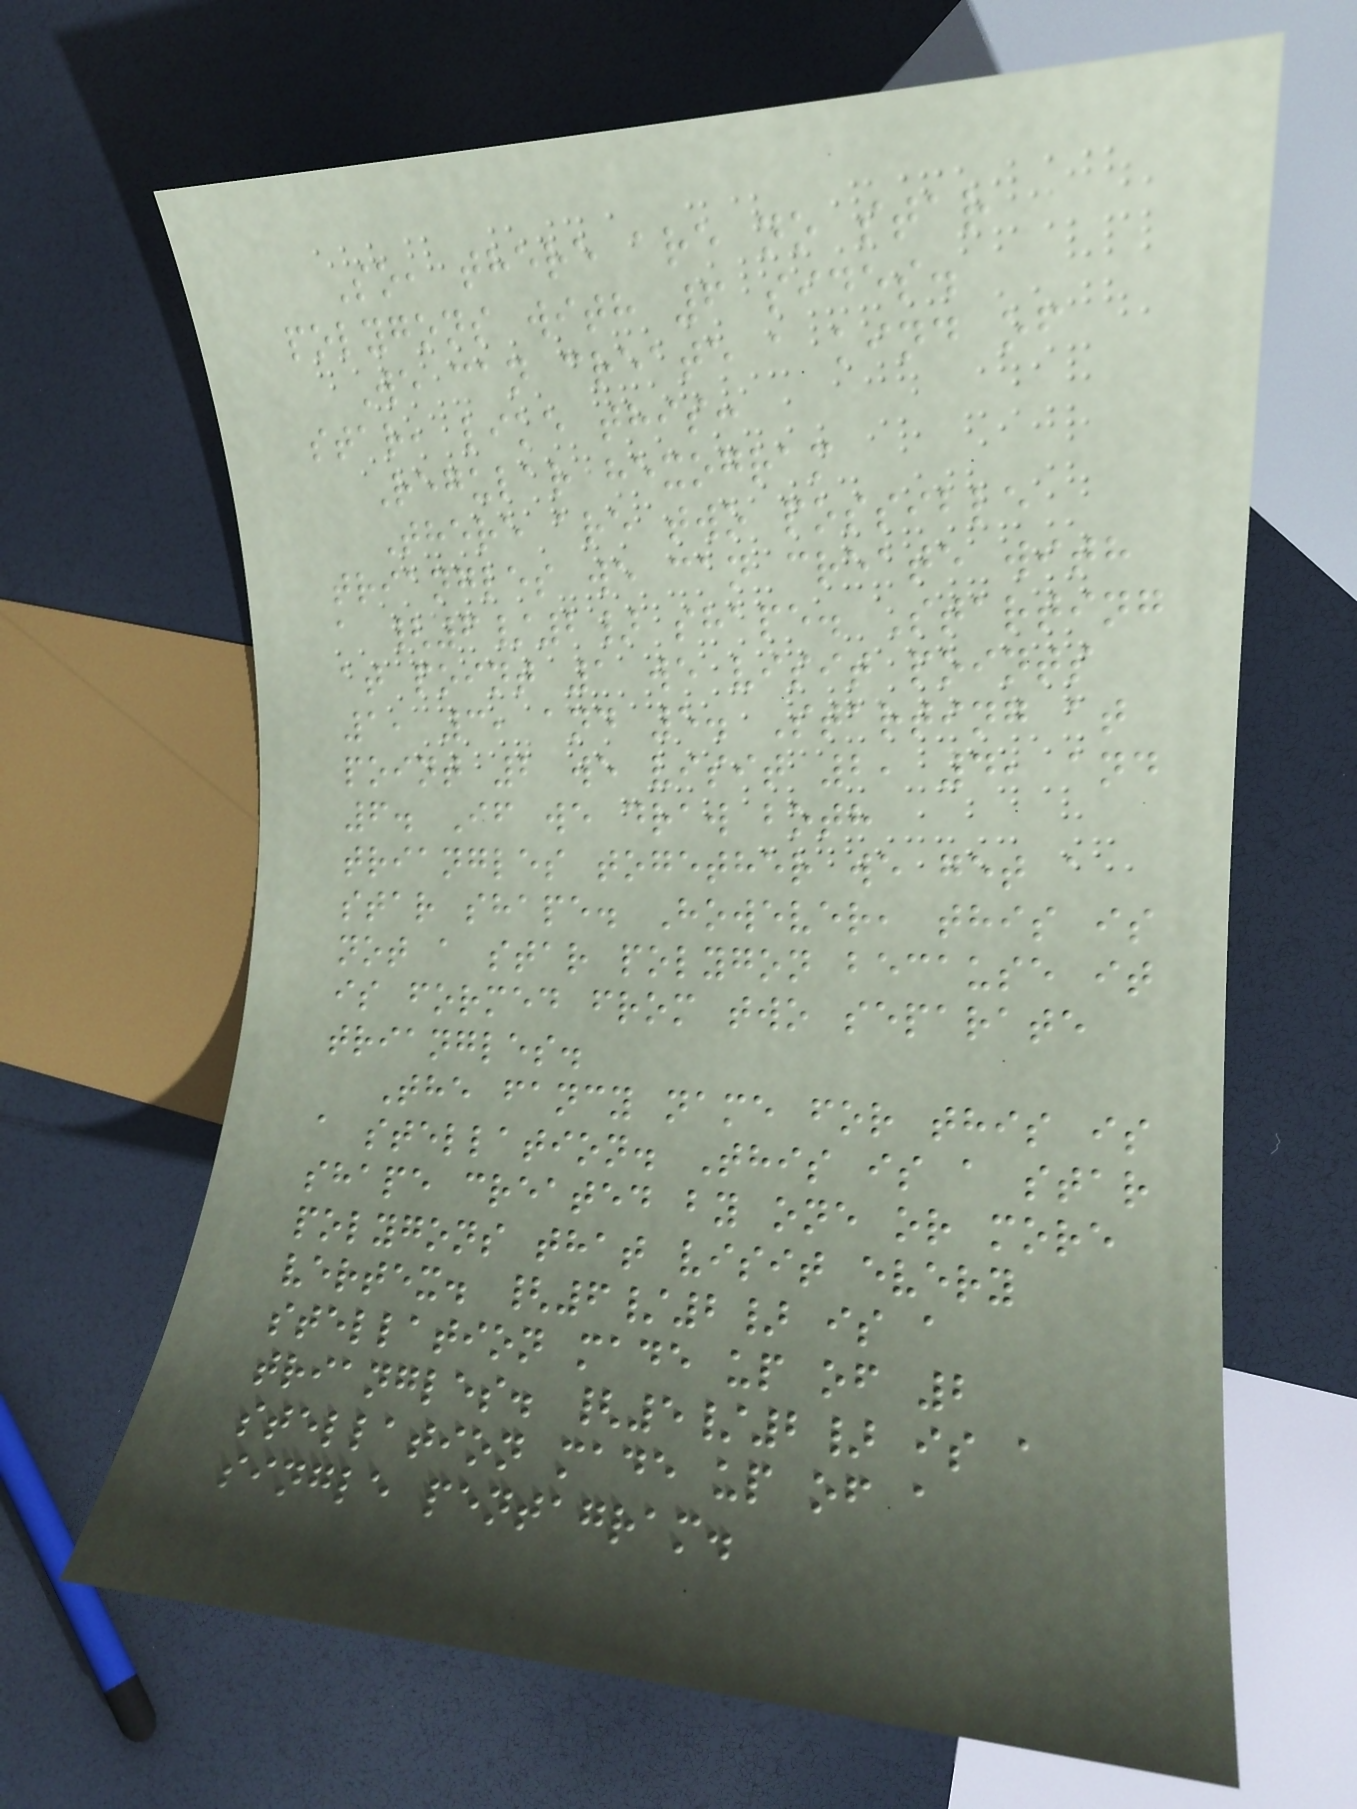So, there are no star
polygons with 6 sides.
We can create a kind of
star, like this:
Regular hexogram
There are two possible
triangles we can create with
a {6/2} shape. Starting
at point 1 we visit points
1, 3, and 5. Starting at
point 2 we visit 2, 4, and
6. If we draw both
triangles together we get a
star shape. However, this is
not a star polygon because it
is formed from two separate
triangles.
The fancy name for this is
a stellation. This is a star
shape created by one or more
polygons that visit every
vertex. {6/2} is a
stellation made up of 2
triangles. {5/2} is a
stellation made up of a
single pentagram.
